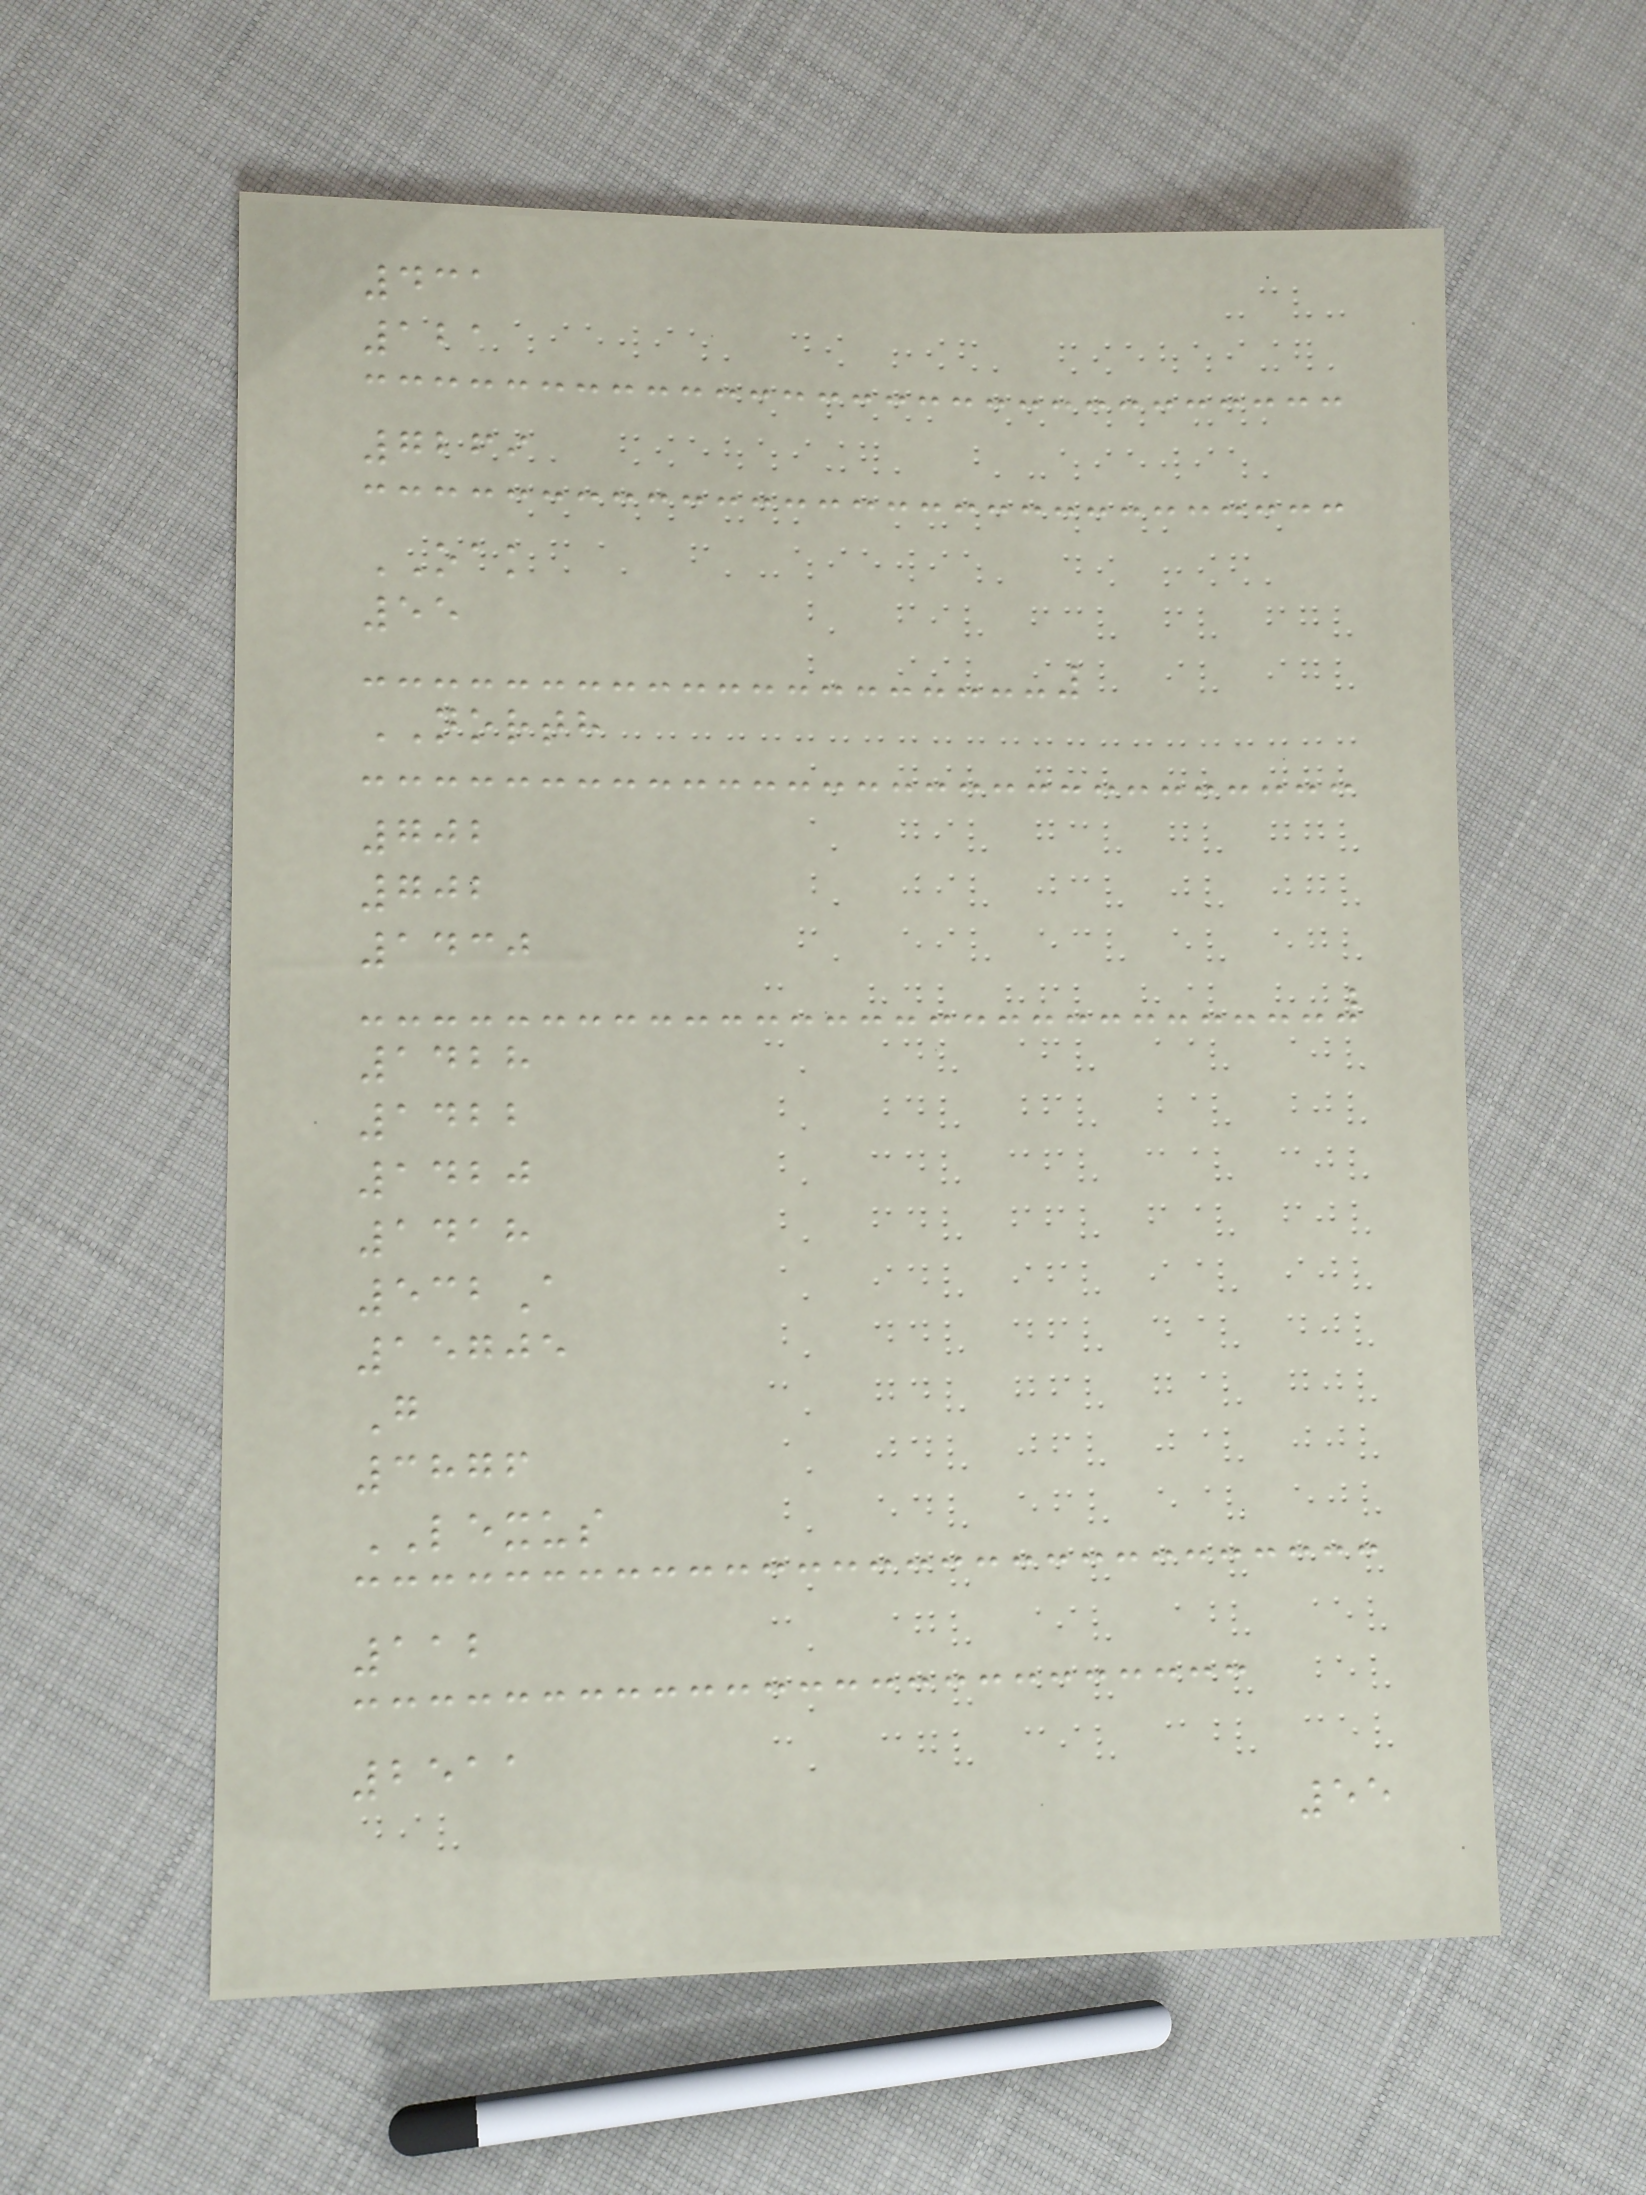431
121
7269
OAK
55
NORTH
702
702
1430
1428
1422
1420
1418
532A
15705
G
3876
LEXUS
112
2511
55
